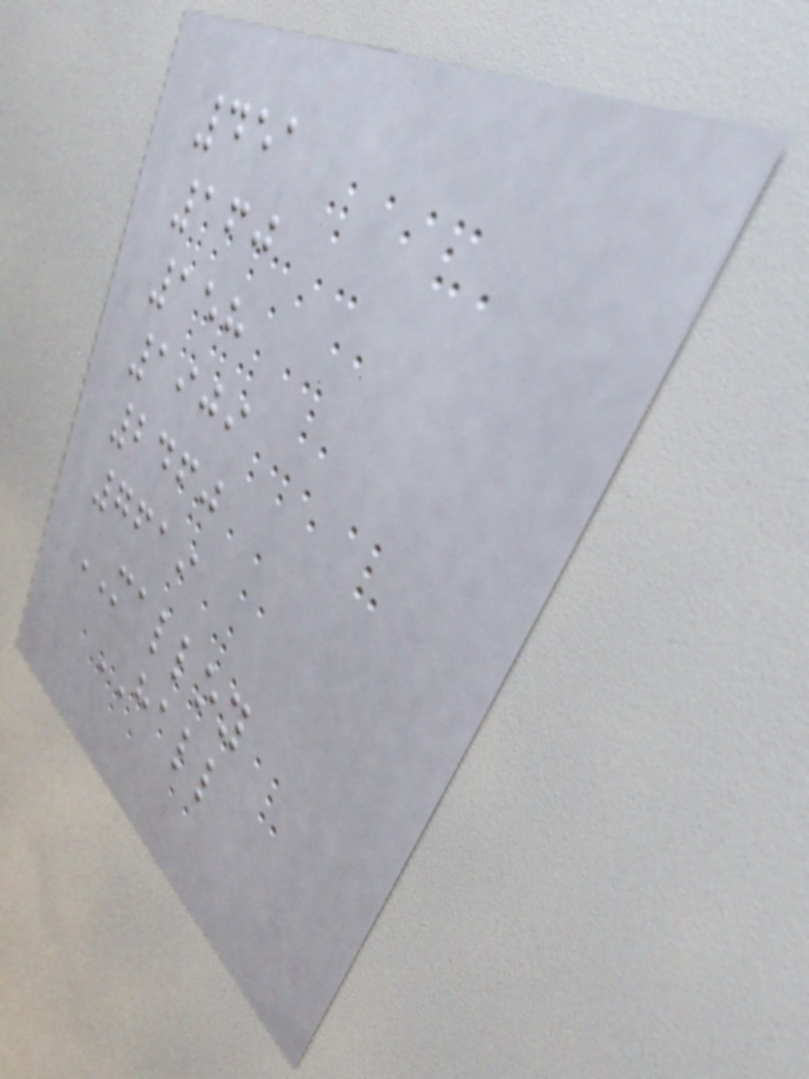451
160
158
1909
2460
7619
MALLOY
HALL
